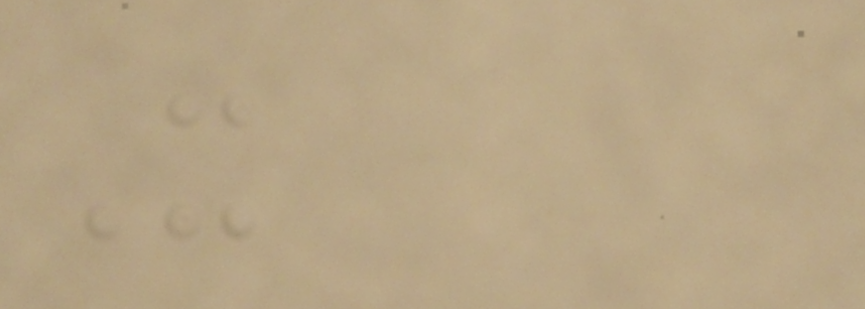It
